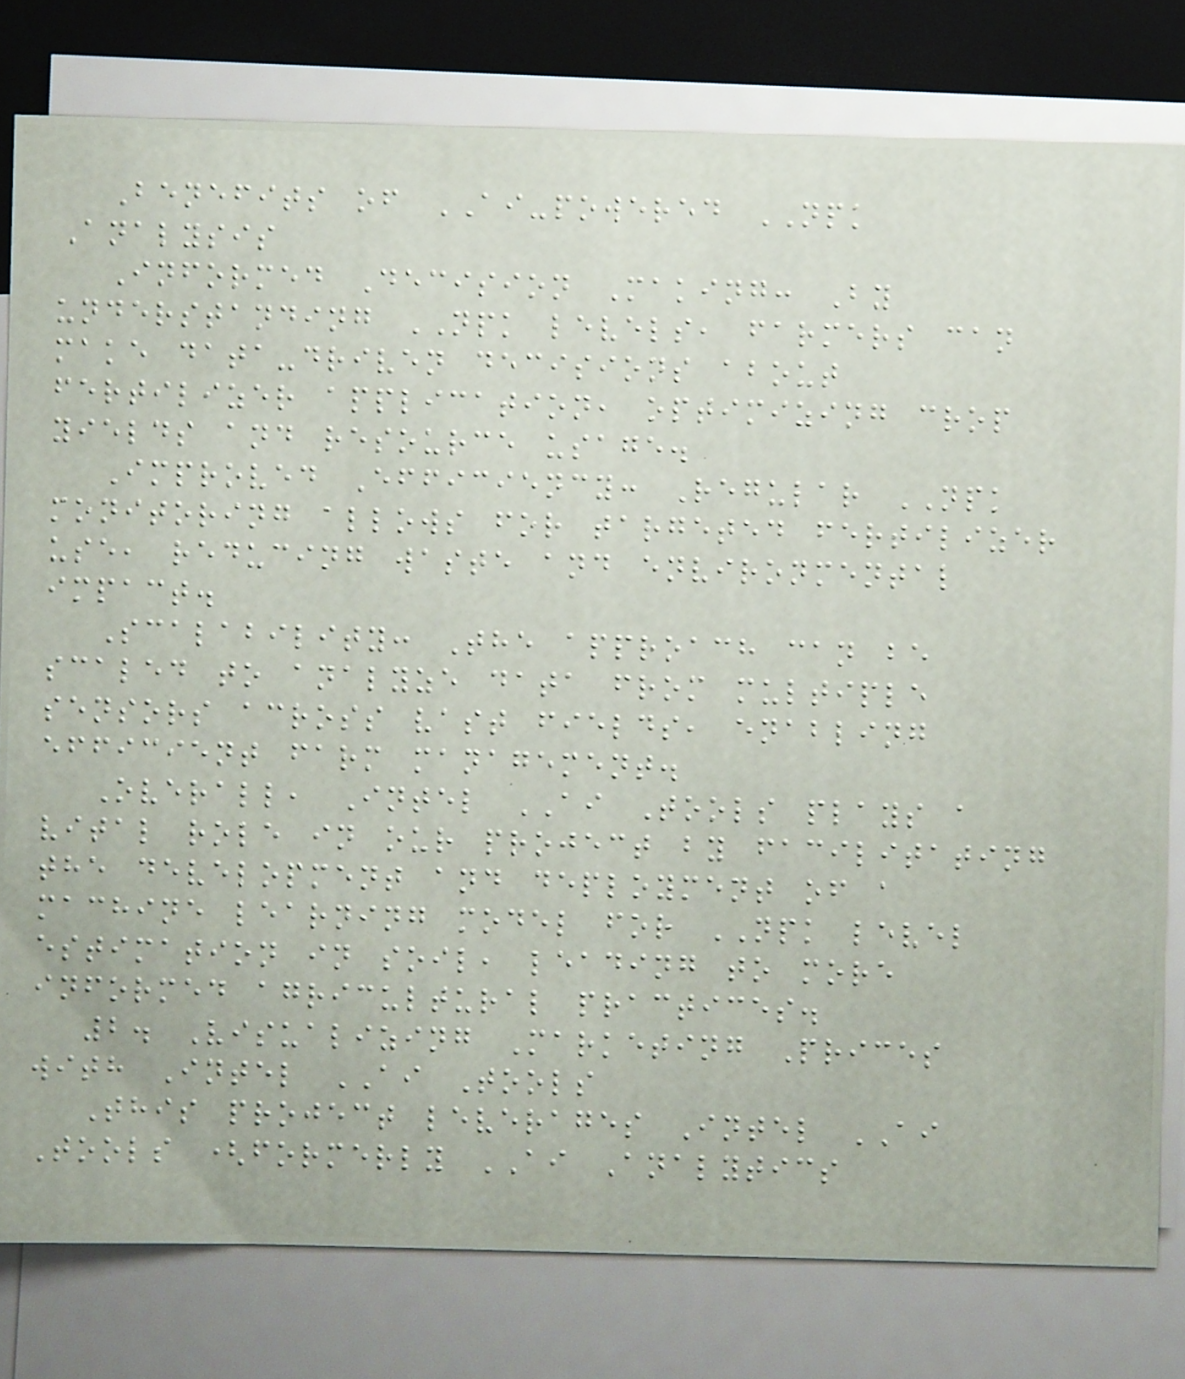Benefits of AI-powered NPK
Analysis
Informed Decision Making: By
understanding NPK levels, farmers can
make data-driven decisions about
fertilizer application, optimizing crop
yields and resource usage.
Improved Efficiency: Regular NPK
monitoring allows for targeted fertilizer
use, reducing waste and environmental
impact.
Scalability: The approach can be
scaled to analyze data from multiple
sensors across vast fields, enabling
efficient farm management.
Overall, Intel AI Tools plays a
vital role in our project by facilitating
the development and deployment of a
machine learning model for NPK level
estimation in soil, leading to more
informed agricultural practices.
2. Visualizing Marketing Prices
with Intel AI Tools
This project leverages Intel AI
Tools (formerly AI Analytics
